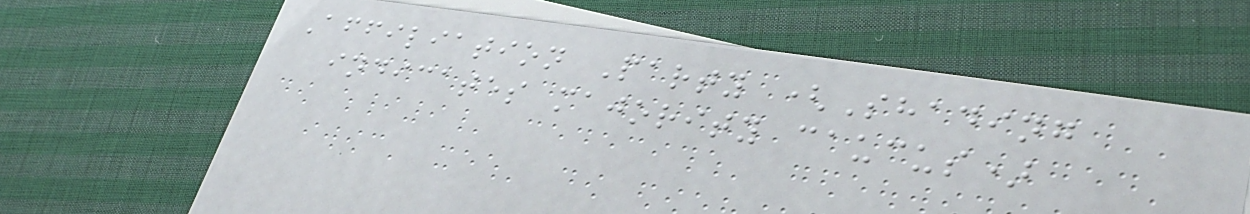Affiliation Party (Shading
indicates majority caucus)
